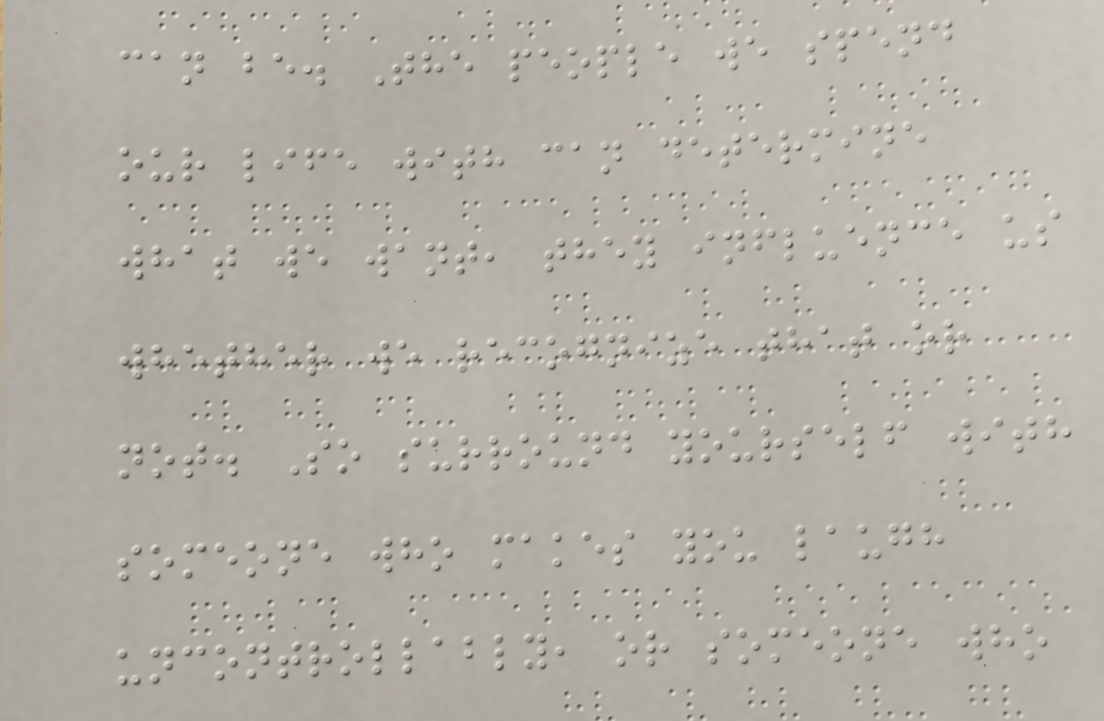can be. The people we spend
our life with can determine
what we want, they influence us
whether we recognize that or
not. So surround yourself with
someone who makes you laugh
uncontrollably, or someone who
